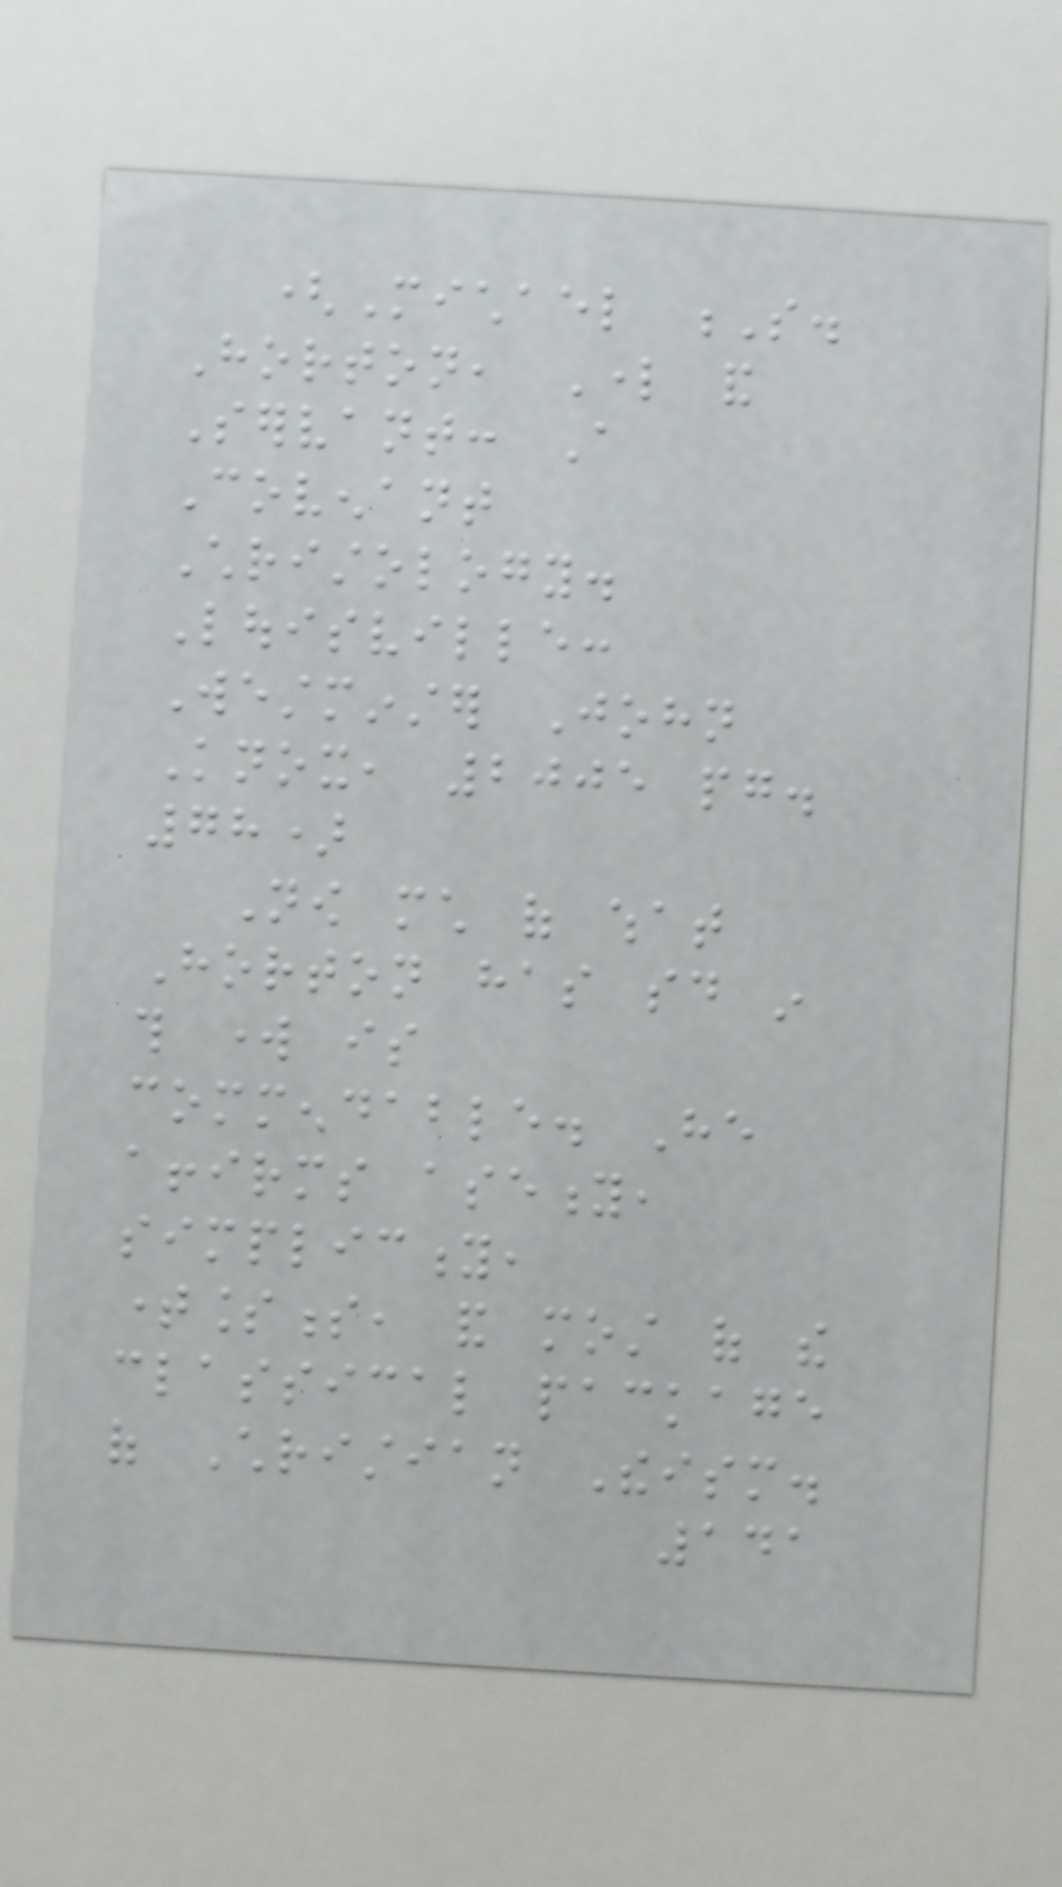(Michael S.
Horton, Lord and
Servant: A
Covenant
Christology.
Louisville:
Westminster John
Knox, 2005 pg.
78)
Now much of what
Horton has said in
this work is
commendable. He
affirms aseity,
simplicity,
timelessness, and most of the
classical package
of Christian Theism.
141
